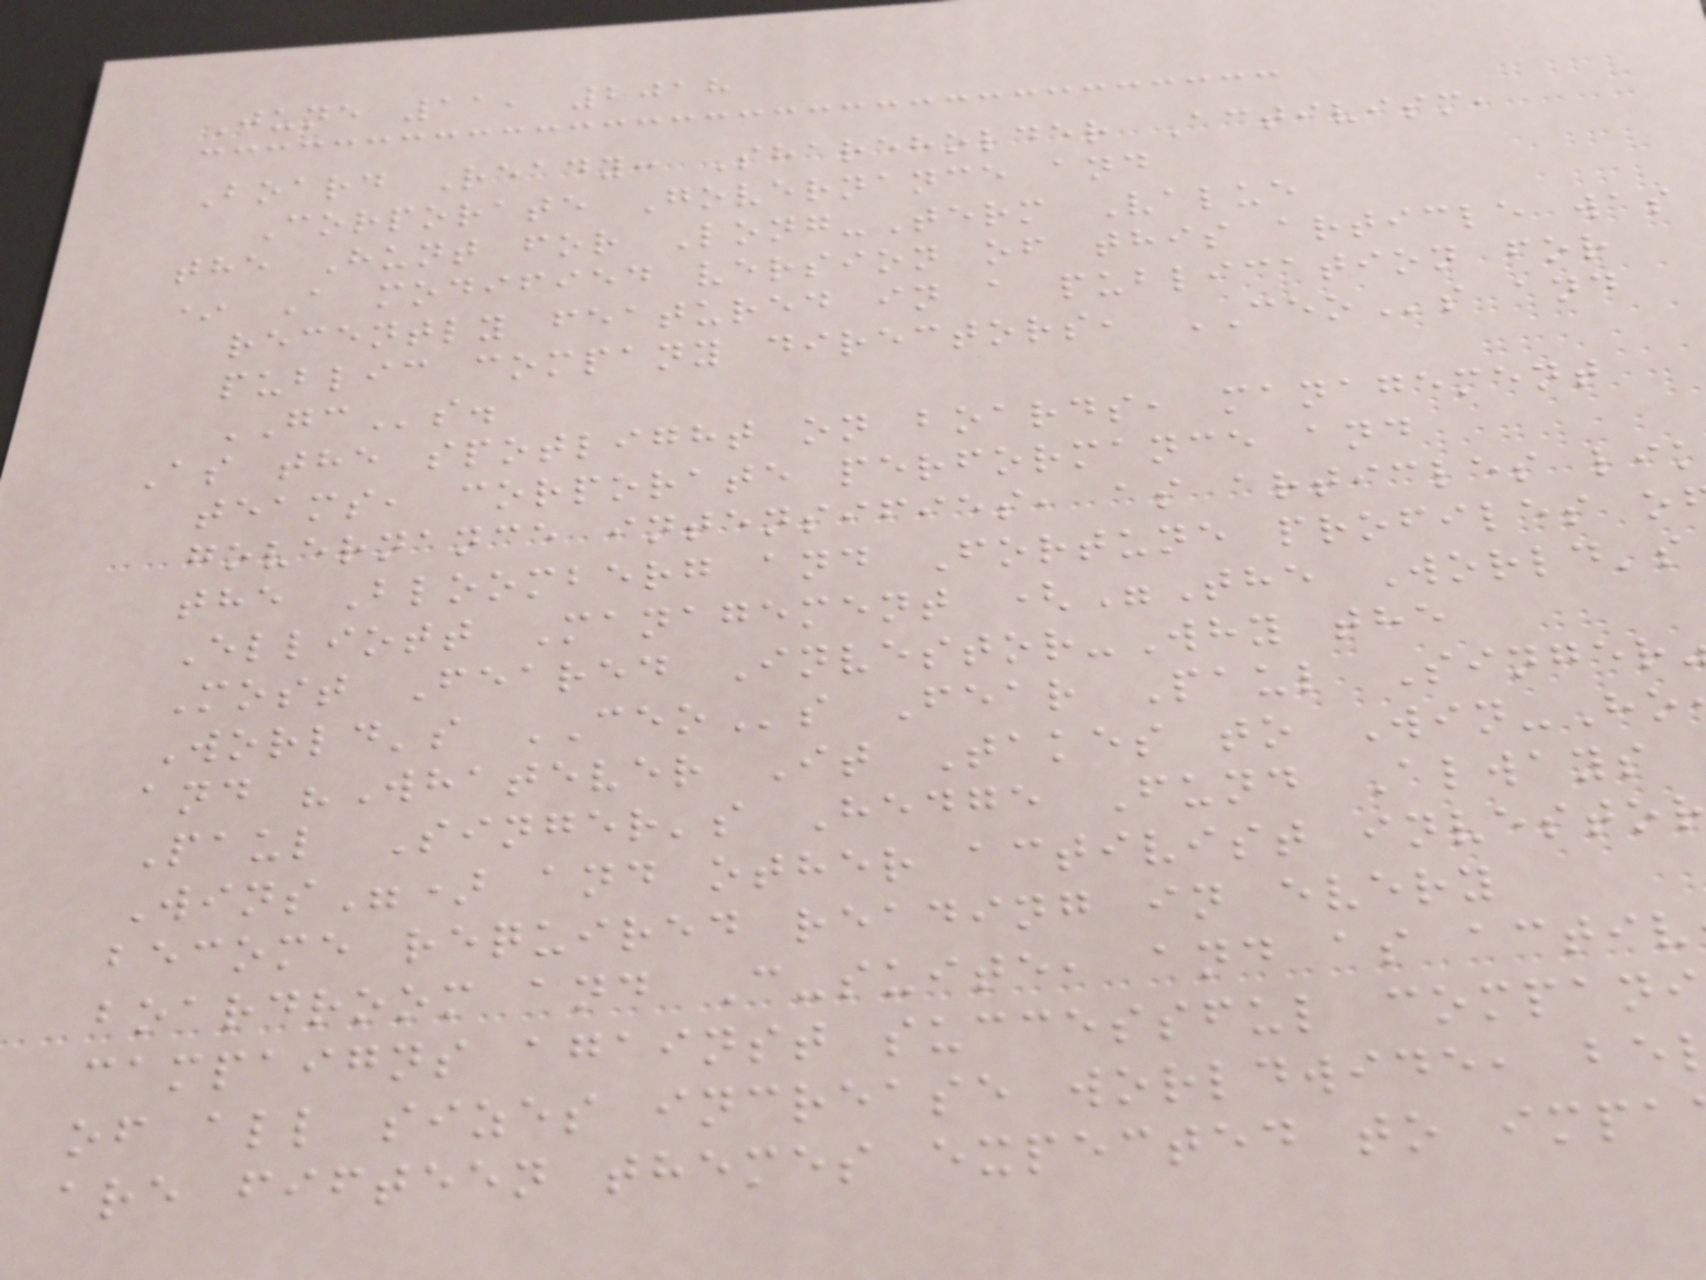June 11, 2018
Board Ready: Shareholder Activism,
Corporate Governance and
the Hunt for Long-Term Value
* A modified version of this article was
recently featured in a publication for
public company directors, CEOs and
GCs.
As the spotlight on boards, management
teams, corporate performance and
governance intensifies, as articles lik
the Bloomberg and Fortune profiles o
Elliott Management ("The World's
Most Feared Investor-Why the
World's CEOs Fear Paul Singer
and "Whatever It Takes to Win-Ho
Paul Singer's Hedge Fund Always
Wins") and other activist investo
become required reading in every
boardroom and C-suite, and as activ
campaigns against successful compani
of all sizes increase worldwide, be
are fifteen themes expected to impa
